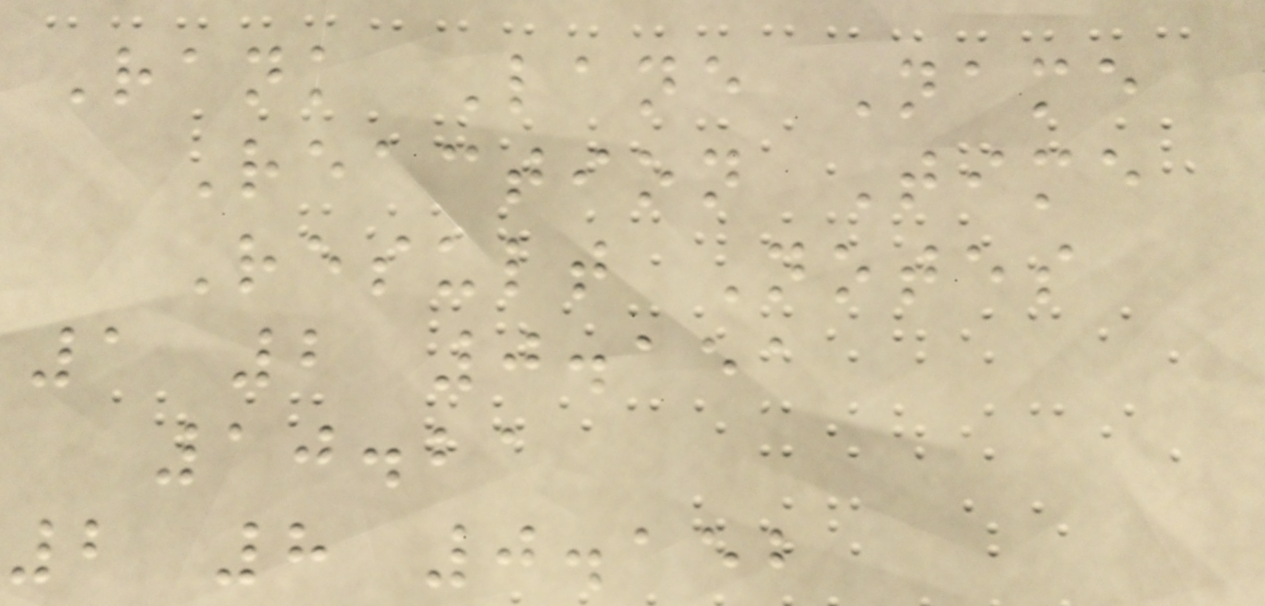Rank Lane Name
Reaction Time
Result Notes
1 2 0.151
10.21
2 8 0.152
